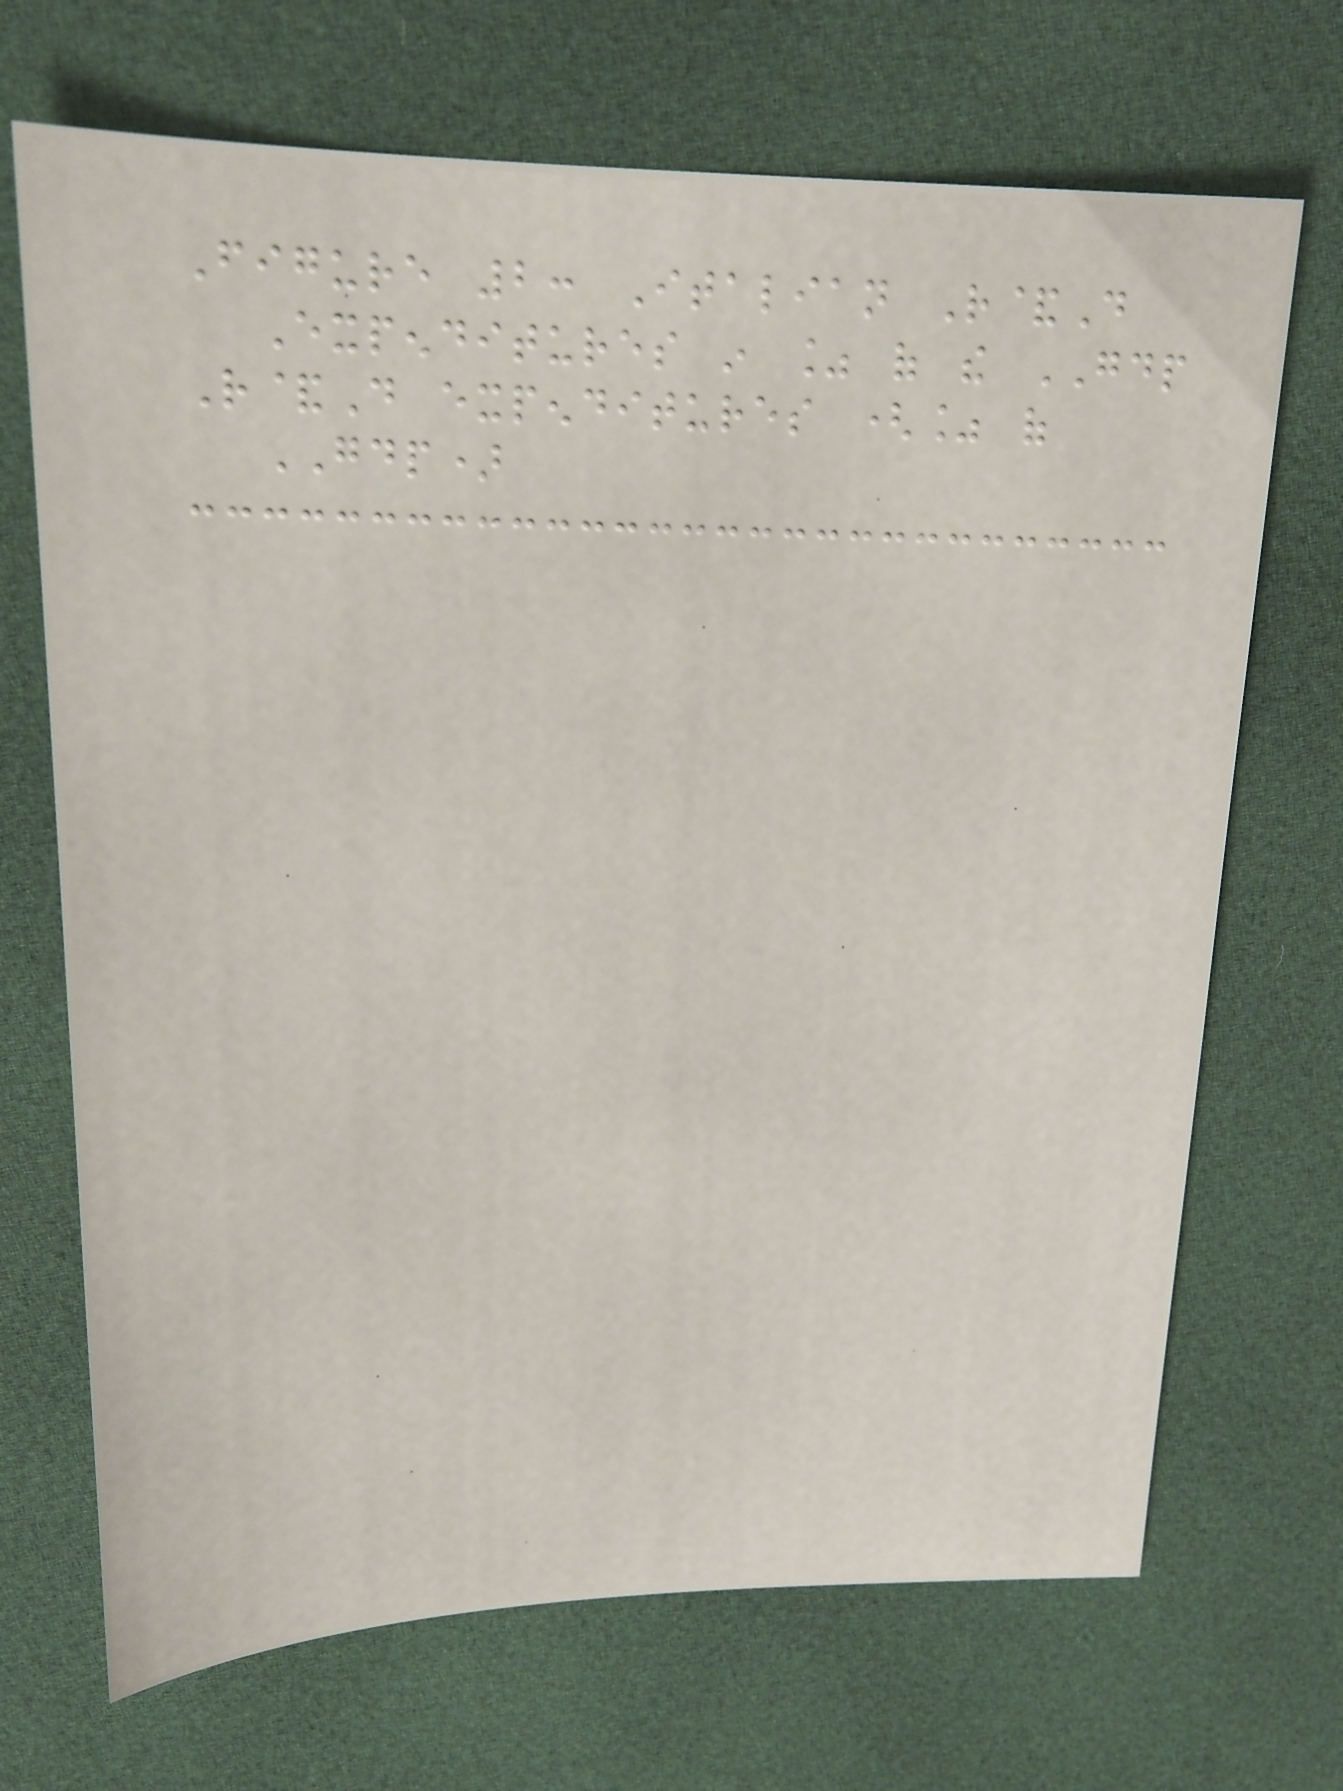Figure 2: Italian R&D
Expenditures in % of the GDP
R&D expenditures (% of
GDP)
